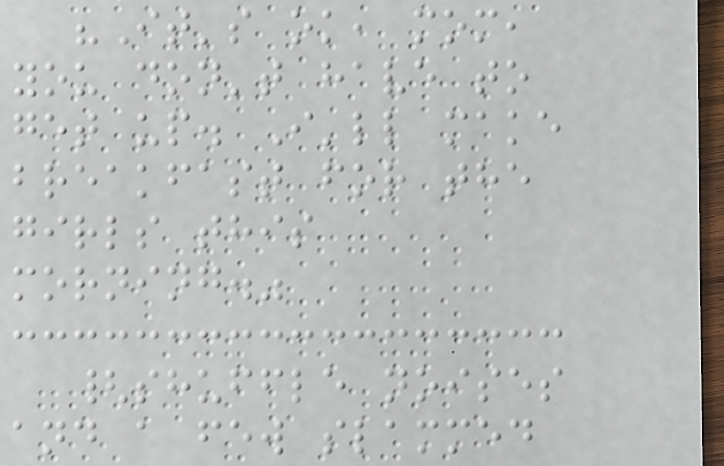"It's ok, mom,
you don't have to
get up. I'll make
breakfast for the
girls this
morning."
{shuffle noises
and a few slammed
